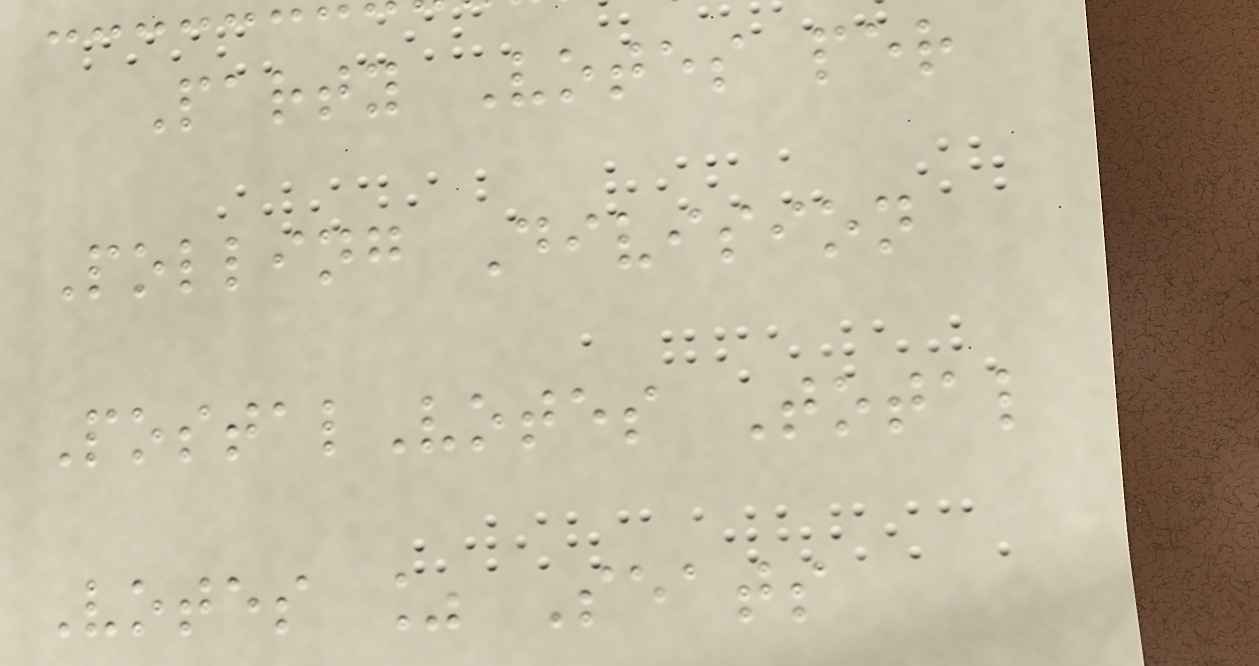Party Votes per
Polling Division
PostalVotes Total
Votes % Seats
